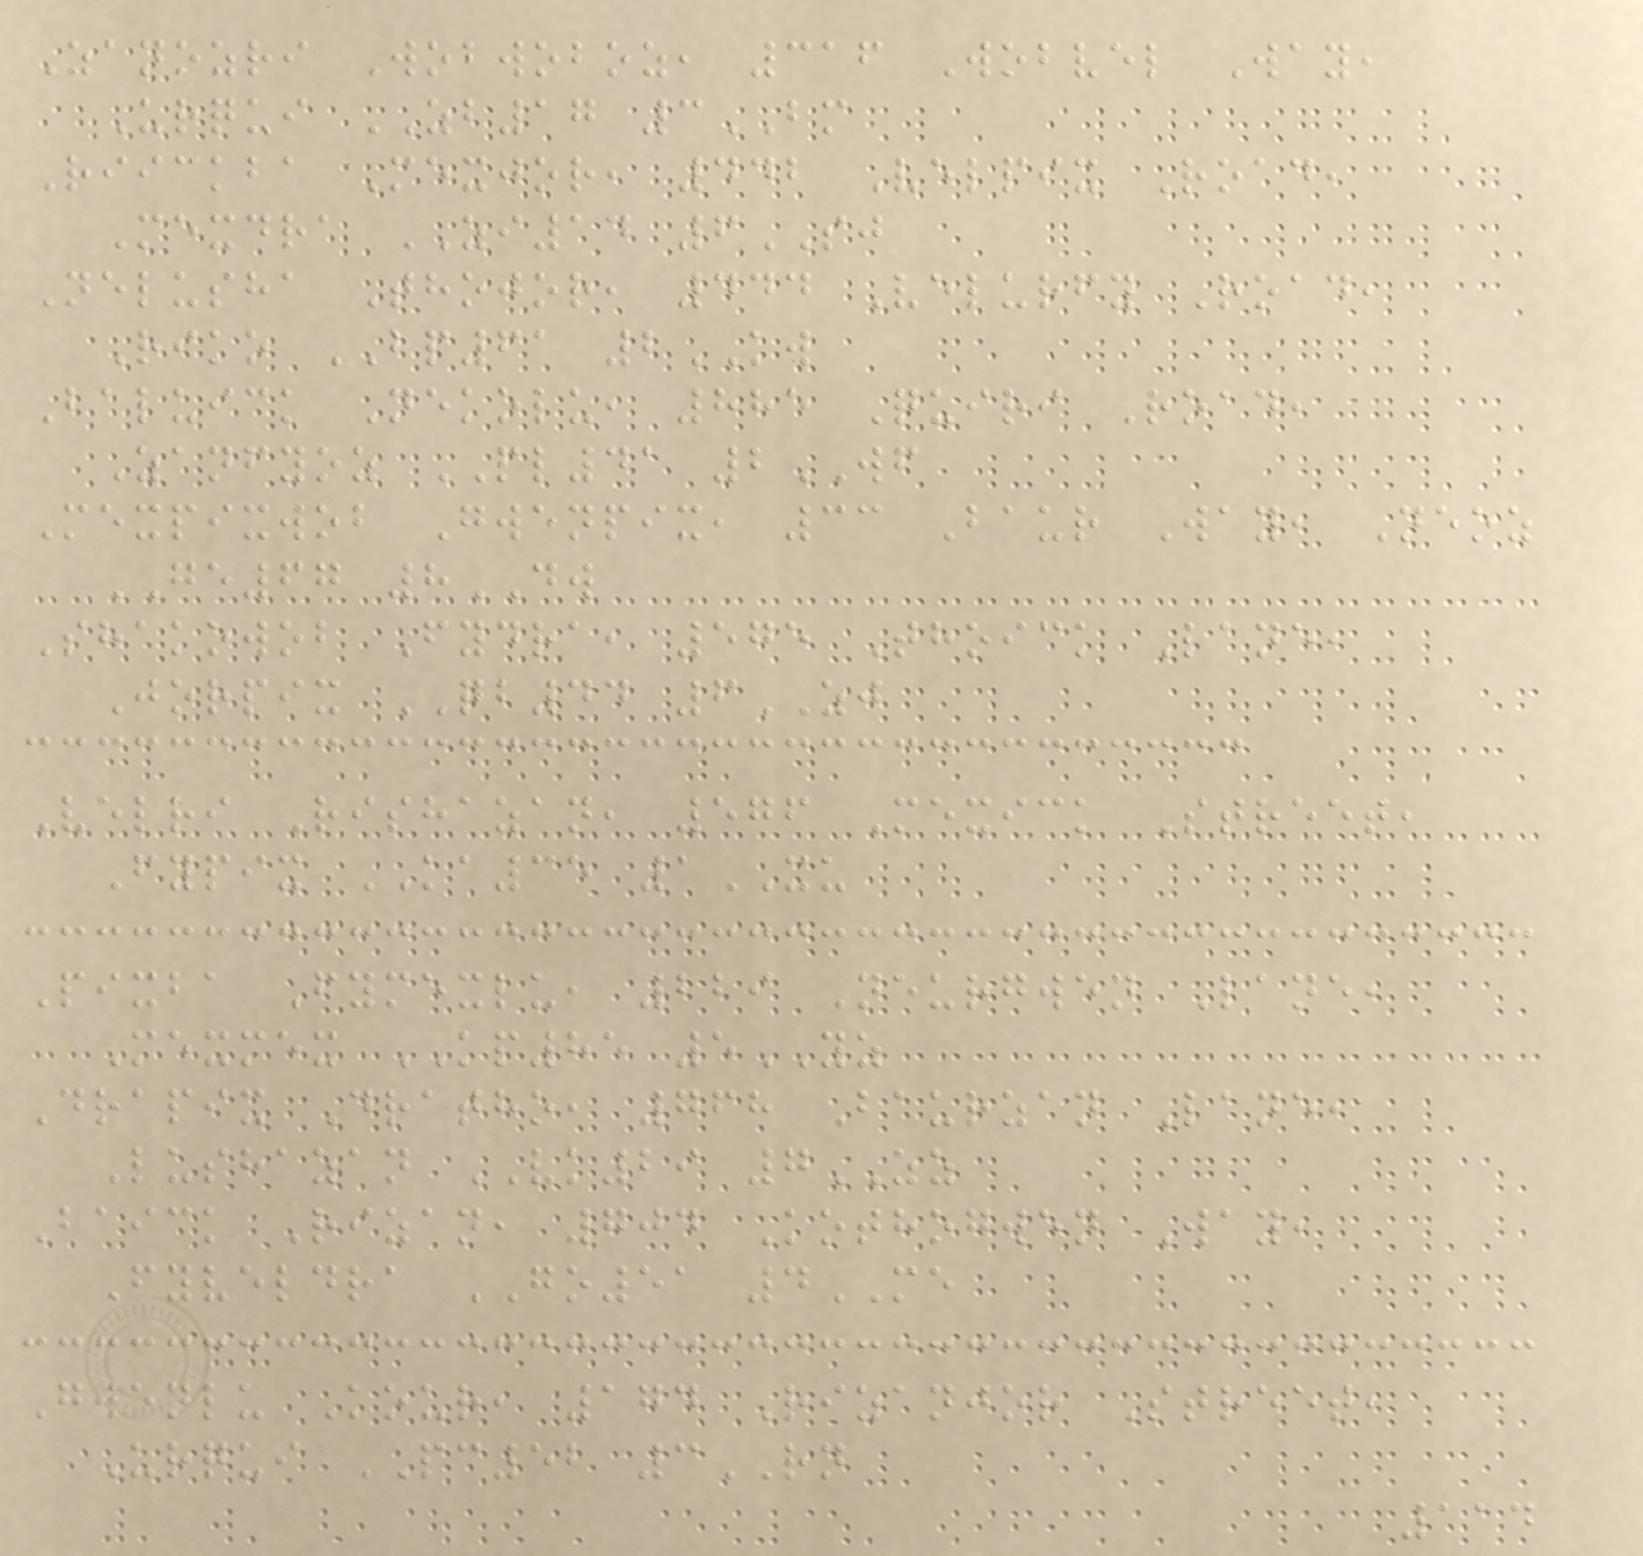Zanozri Wobwoboz, 316 Wobvel Way,
Urqui ZB17 3BM
Riickba Mexjor, 442 Velpix Road,
Mexdra ZI14 6SJ
Nelusha Thojor, 444 Velurfy Road,
Riko BP61 2KW
Baluick Nekolu, 885 Quiri Road,
Zanfyoz PL41 2WF
Mexpixwob Gwenpix, 33 Baur Way, Neoz
GE67 8DW
Shakowob Fydra, 575 Thoick Lane,
Jorpix QB44 6ZJ
Velri Rishazan, 576 Mexick Street,
Fypix KA35 1XU
Pixba Fymexlu, 229 Neurgwen Lane,
Mexmex KP85 5YZ
Drapix Dratho, 768 Baurzan Lane,
Lushazan VK29 7ZZ
Baick Rizan, 704 Kothogwen Way,
Fyveldra GO51 4ME
Gwenlu Kour, 174 Rizanjor Street,
Urqui PC52 3RN
114
